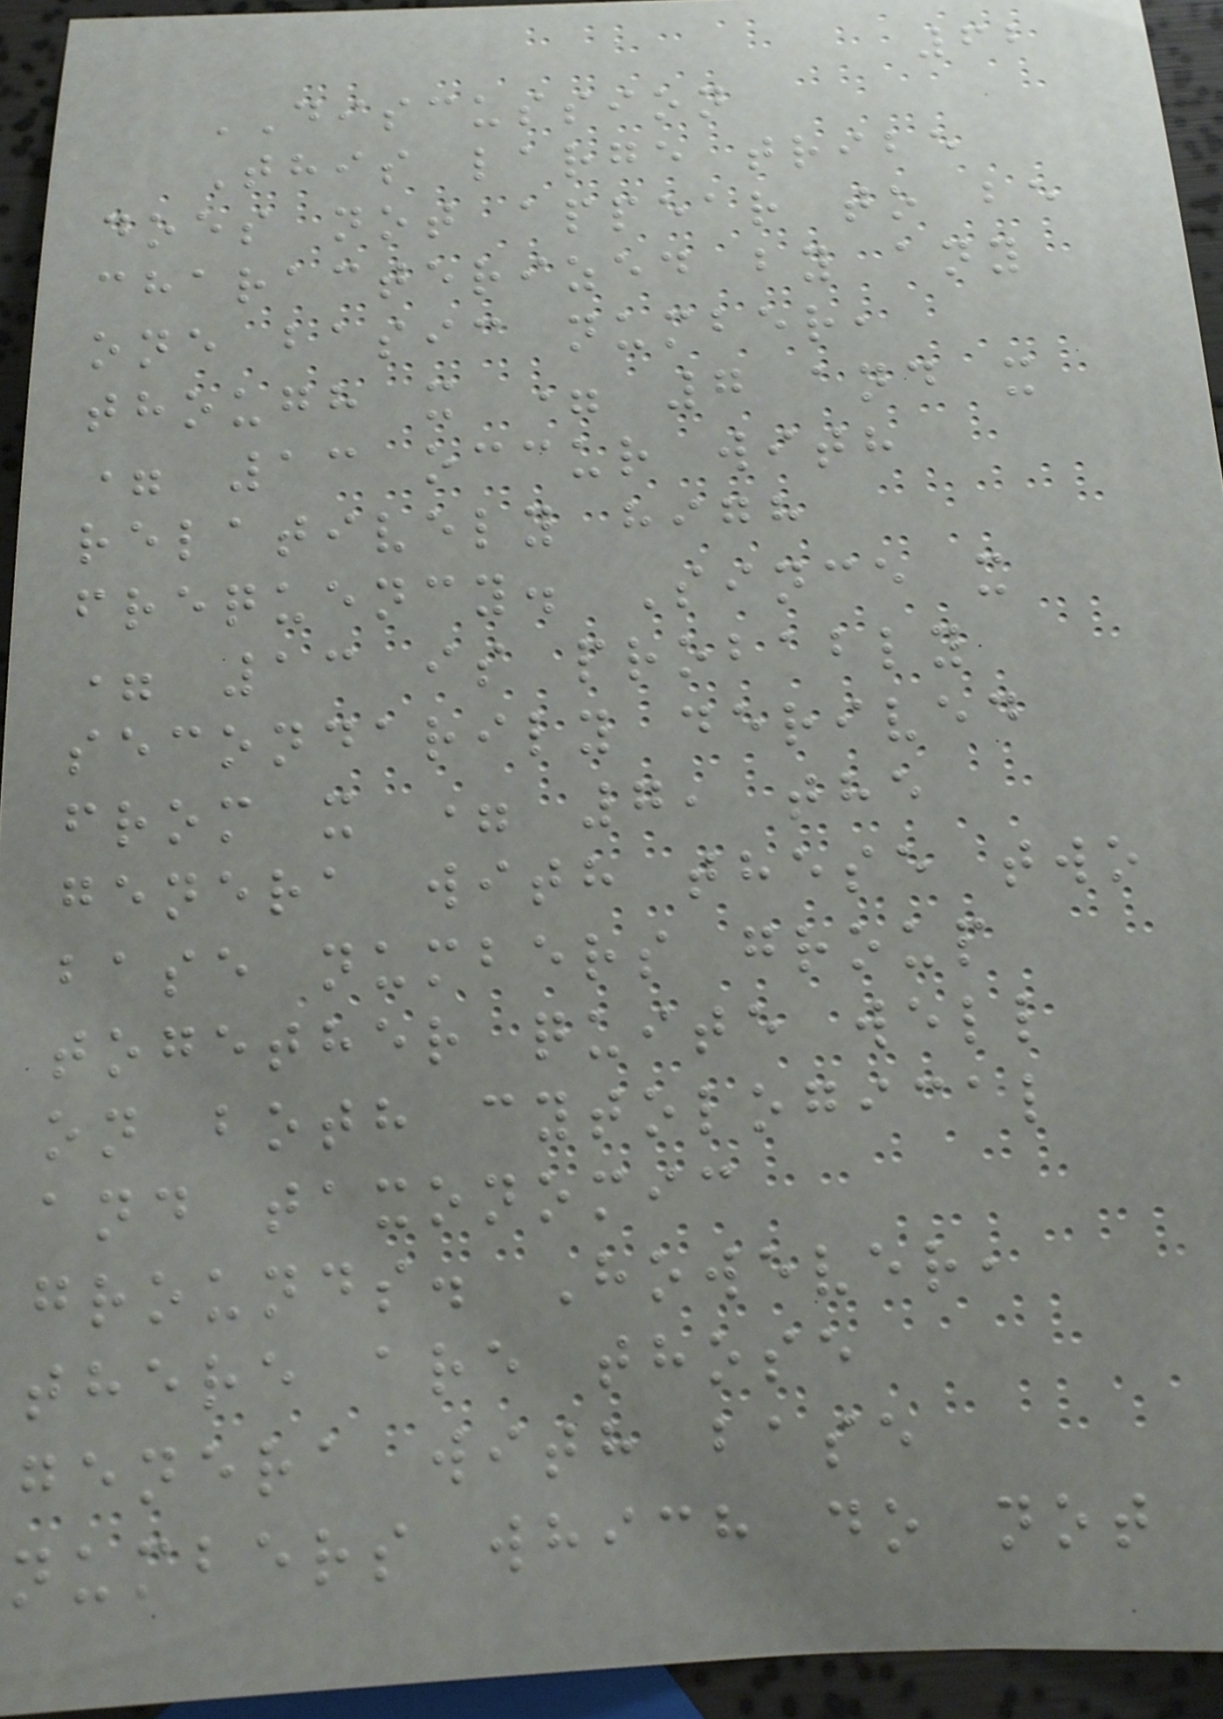62
DISCUSSION
This large tribe
does not appear to be
characterized by any
one basic number,
though x = 7 and x
= 13 occur with
relatively high
frequency. Since x
= 13 is probably
secondarily derived
from x = 7, the
genera with these two
base numbers group
together quite well
on both cytological
and taxonomic
grounds. However,
there are those
genera with base
numbers which do not
